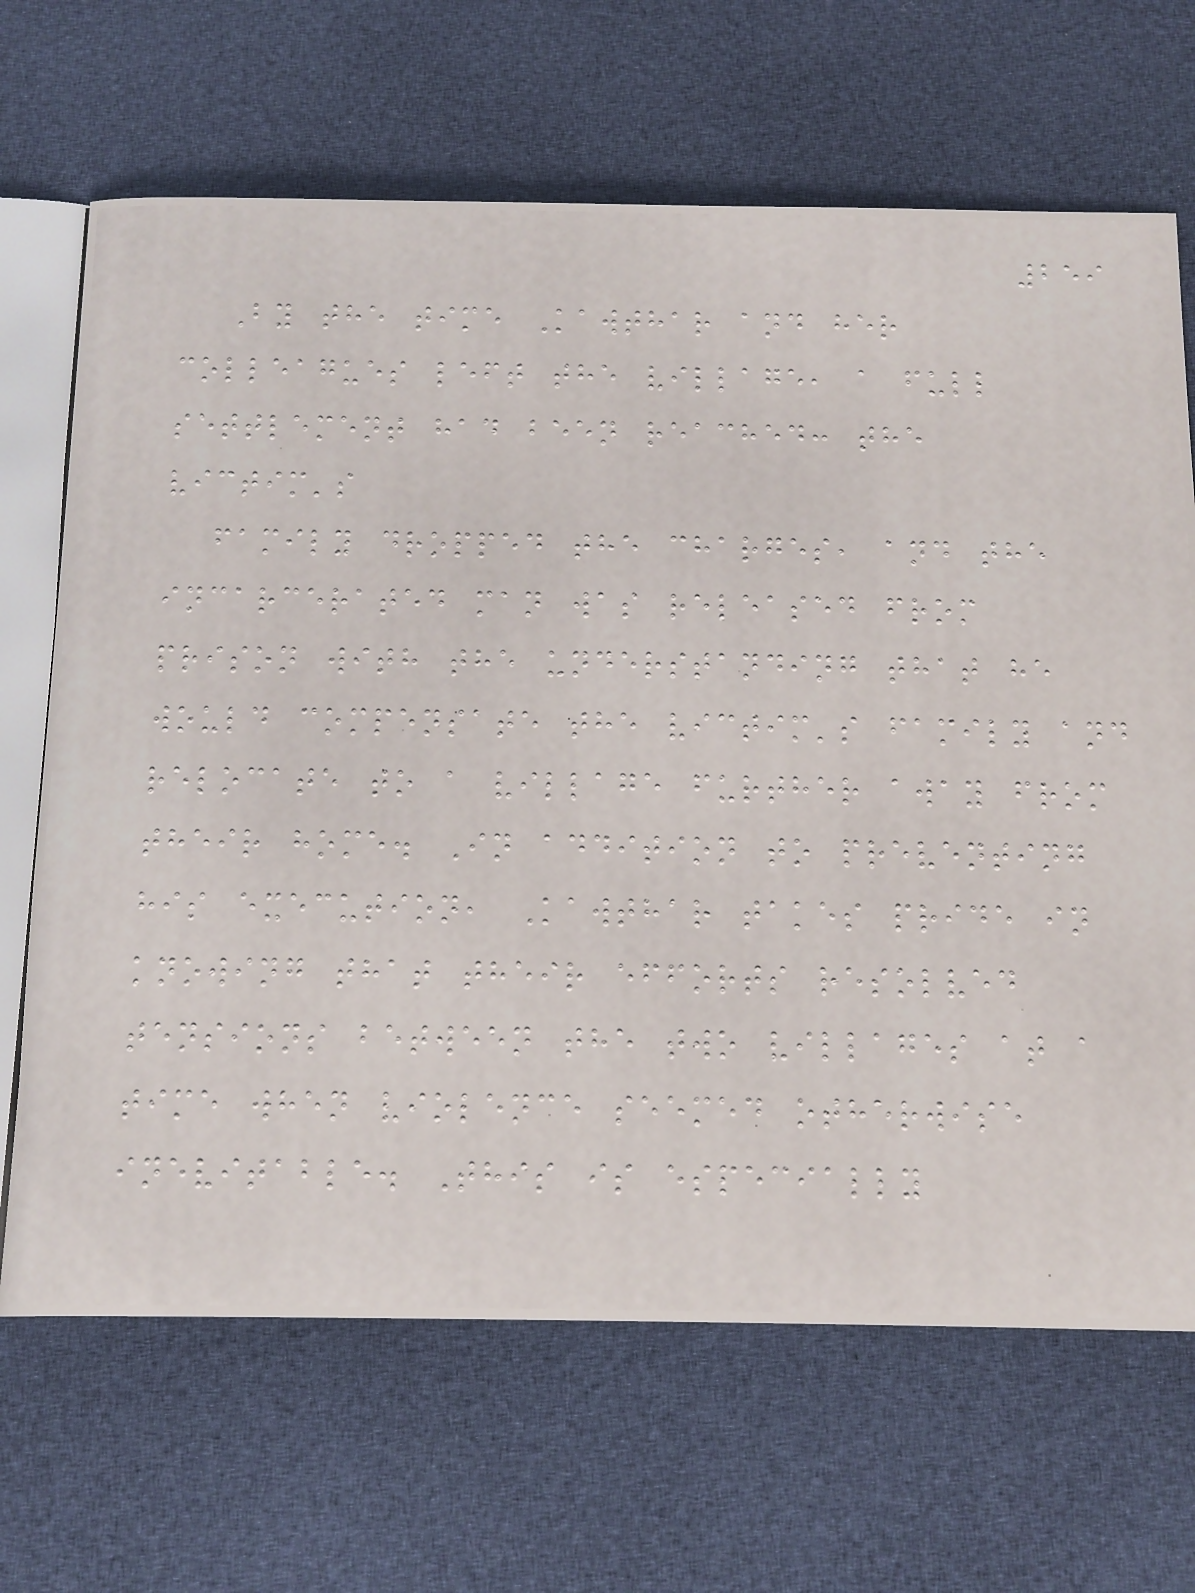259
By the time Kawthar and her
colleagues left the village, a full
settlement had been reached: the
victim's
family dropped the charges, and the
incarcerated man was released from
prison with the understanding that he
would compensate the victim's family and
relocate to a village further away from
their home. In addition to preventing
his execution, Kawthar takes pride in
knowing that their efforts resolved
tensions between the two villages at a
time when violence seemed otherwise
inevitable. This is especially
